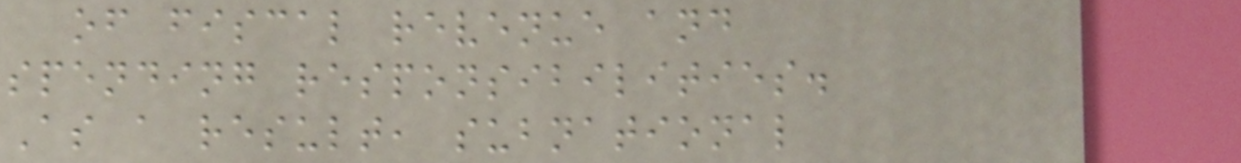of fiscal revenue and
spending responsibilities.
As a result, subnational
